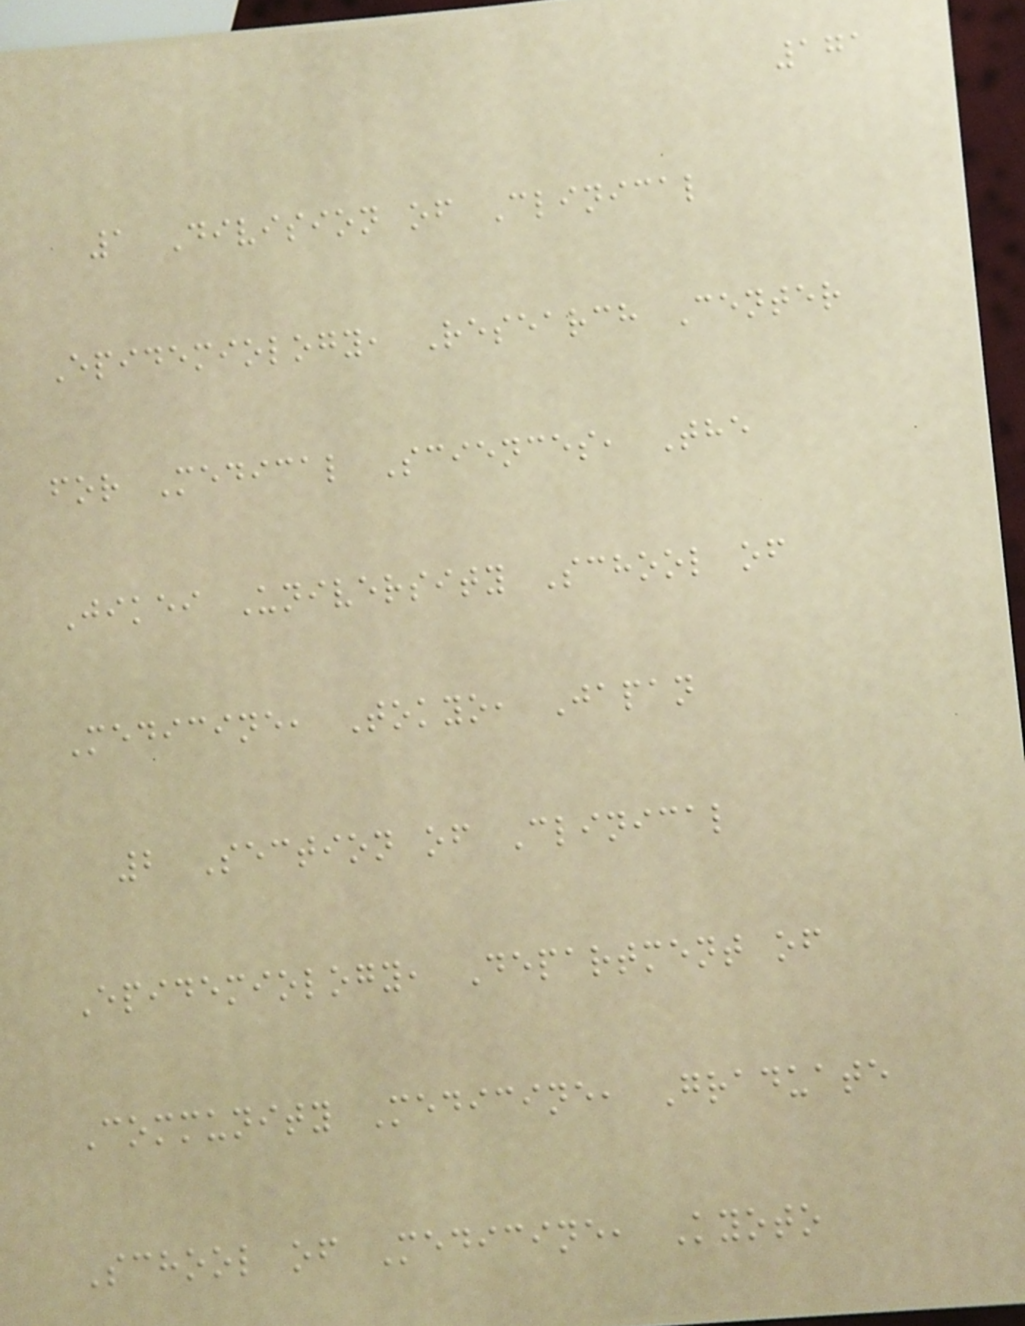171
1 Division of Clinical
Epidemiology, Research Center
for Medical Sciences, The
Jikei University School of
Medicine, Tokyo, Japan
2 Section of Clinical
Epidemiology, Department of
Community Medicine, Graduate
School of Medicine, Kyoto
